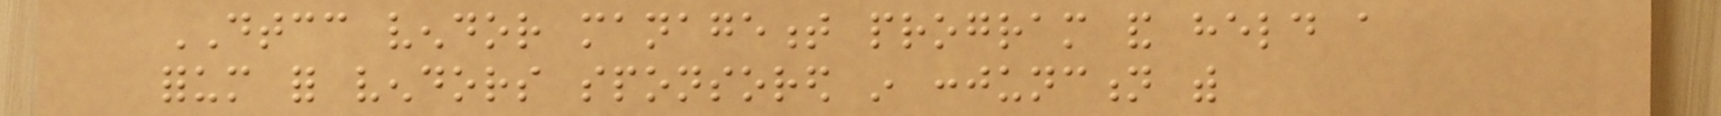DTCC vendor management program and held a
forum for vendors sponsored in conjunction with
